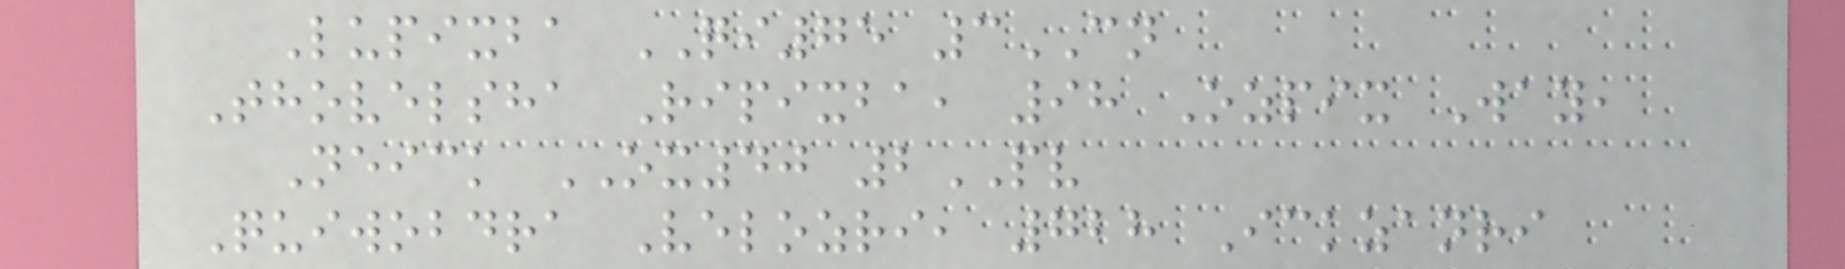Lupixba QI75 3CN
Thovelsha Ripixba, 98 Ozpix Way,
Neick OX40 2PV
Quiwobdra Velozri, 728 Ickzanri
